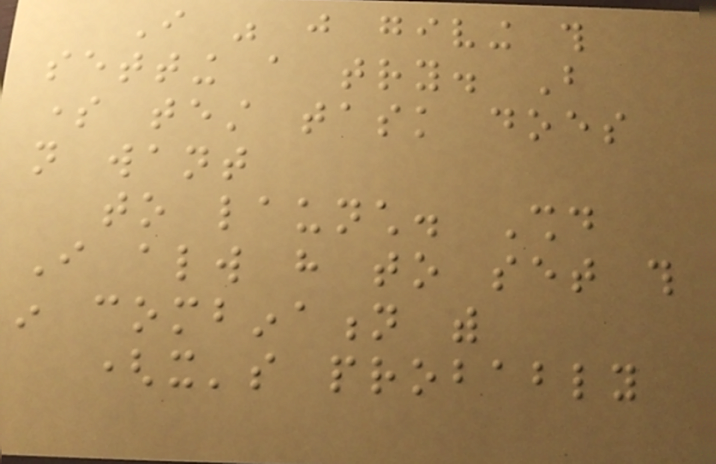I was just giving this
setting a try. But
some test task does
not want
to launch. Should
I always have to set this
in combination with
(it's probably
